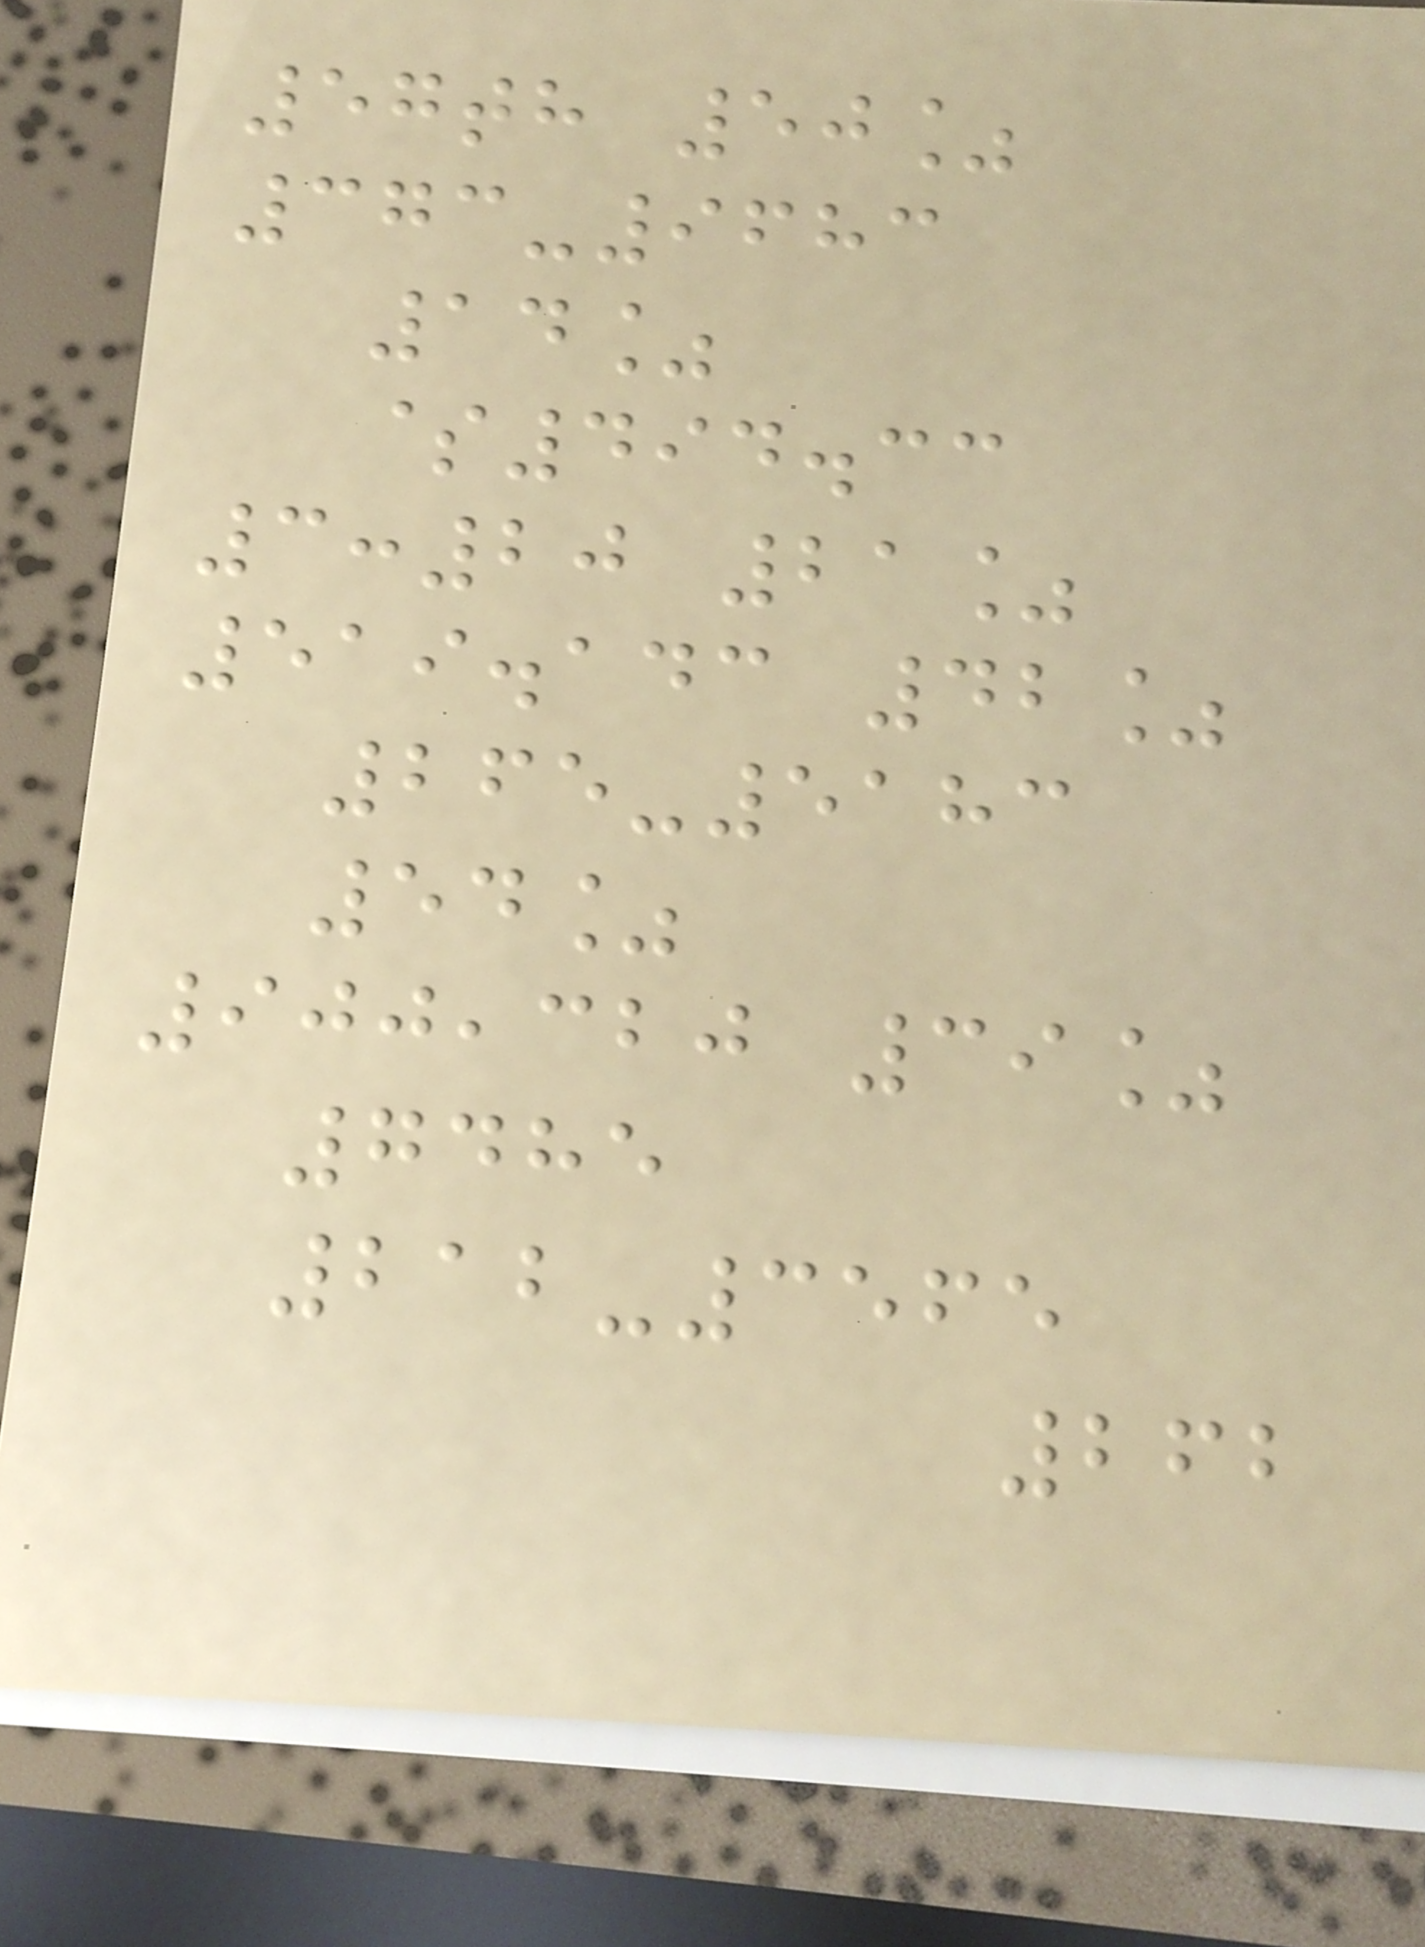57th 50%
373-9683
14%
$494.33
3:20 21%
519.143 42%
265-5183
54%
900,320 39%
7485
212-3565
262
